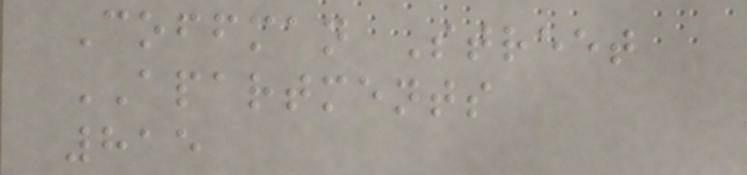Coffman Street
APARTMENTS
815
